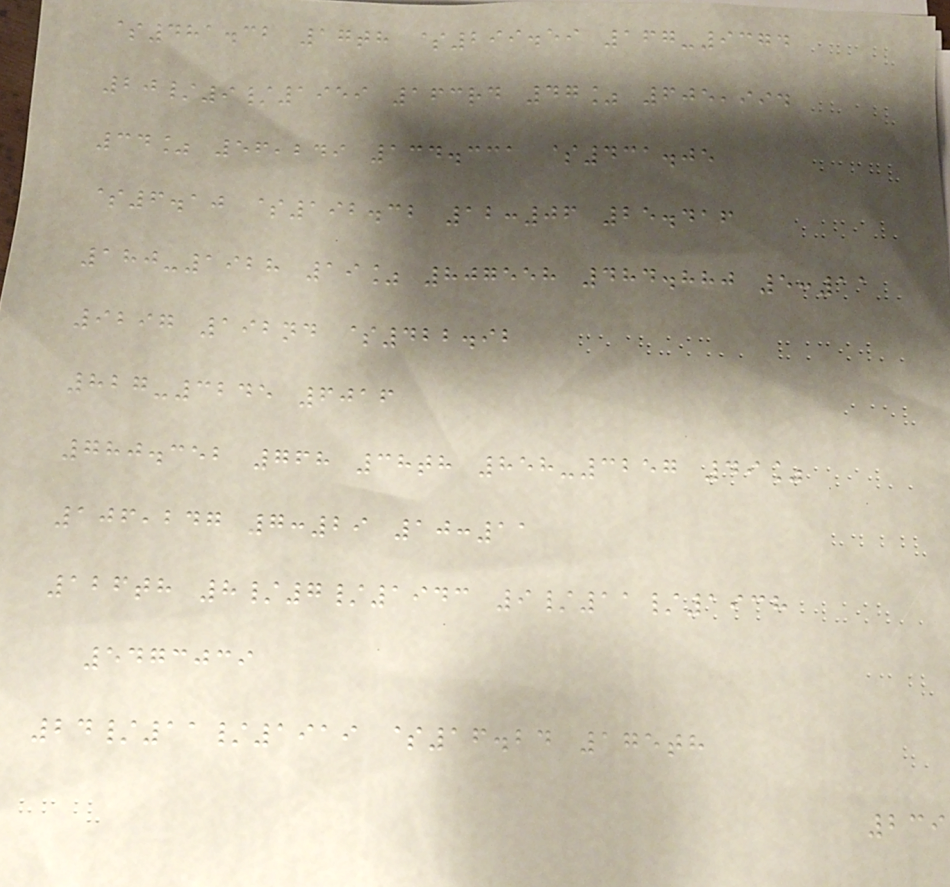$481.32 17th $299.59 167-9374
20/9/1959 163rd 47% 605,994
34% 56,249 134.331 $431.05
$6.10 $192.32 12:06 25.416
180-1928 19% 807558 484.880 5:11
9297 192nd $422.92
827-3245 6016
780.352 768 38th 858-3257 49%
106,247 7:29 10:11
126th 8/7/1943 9/11/1938
5473039
24/11/1919 $16.24 175th
239
